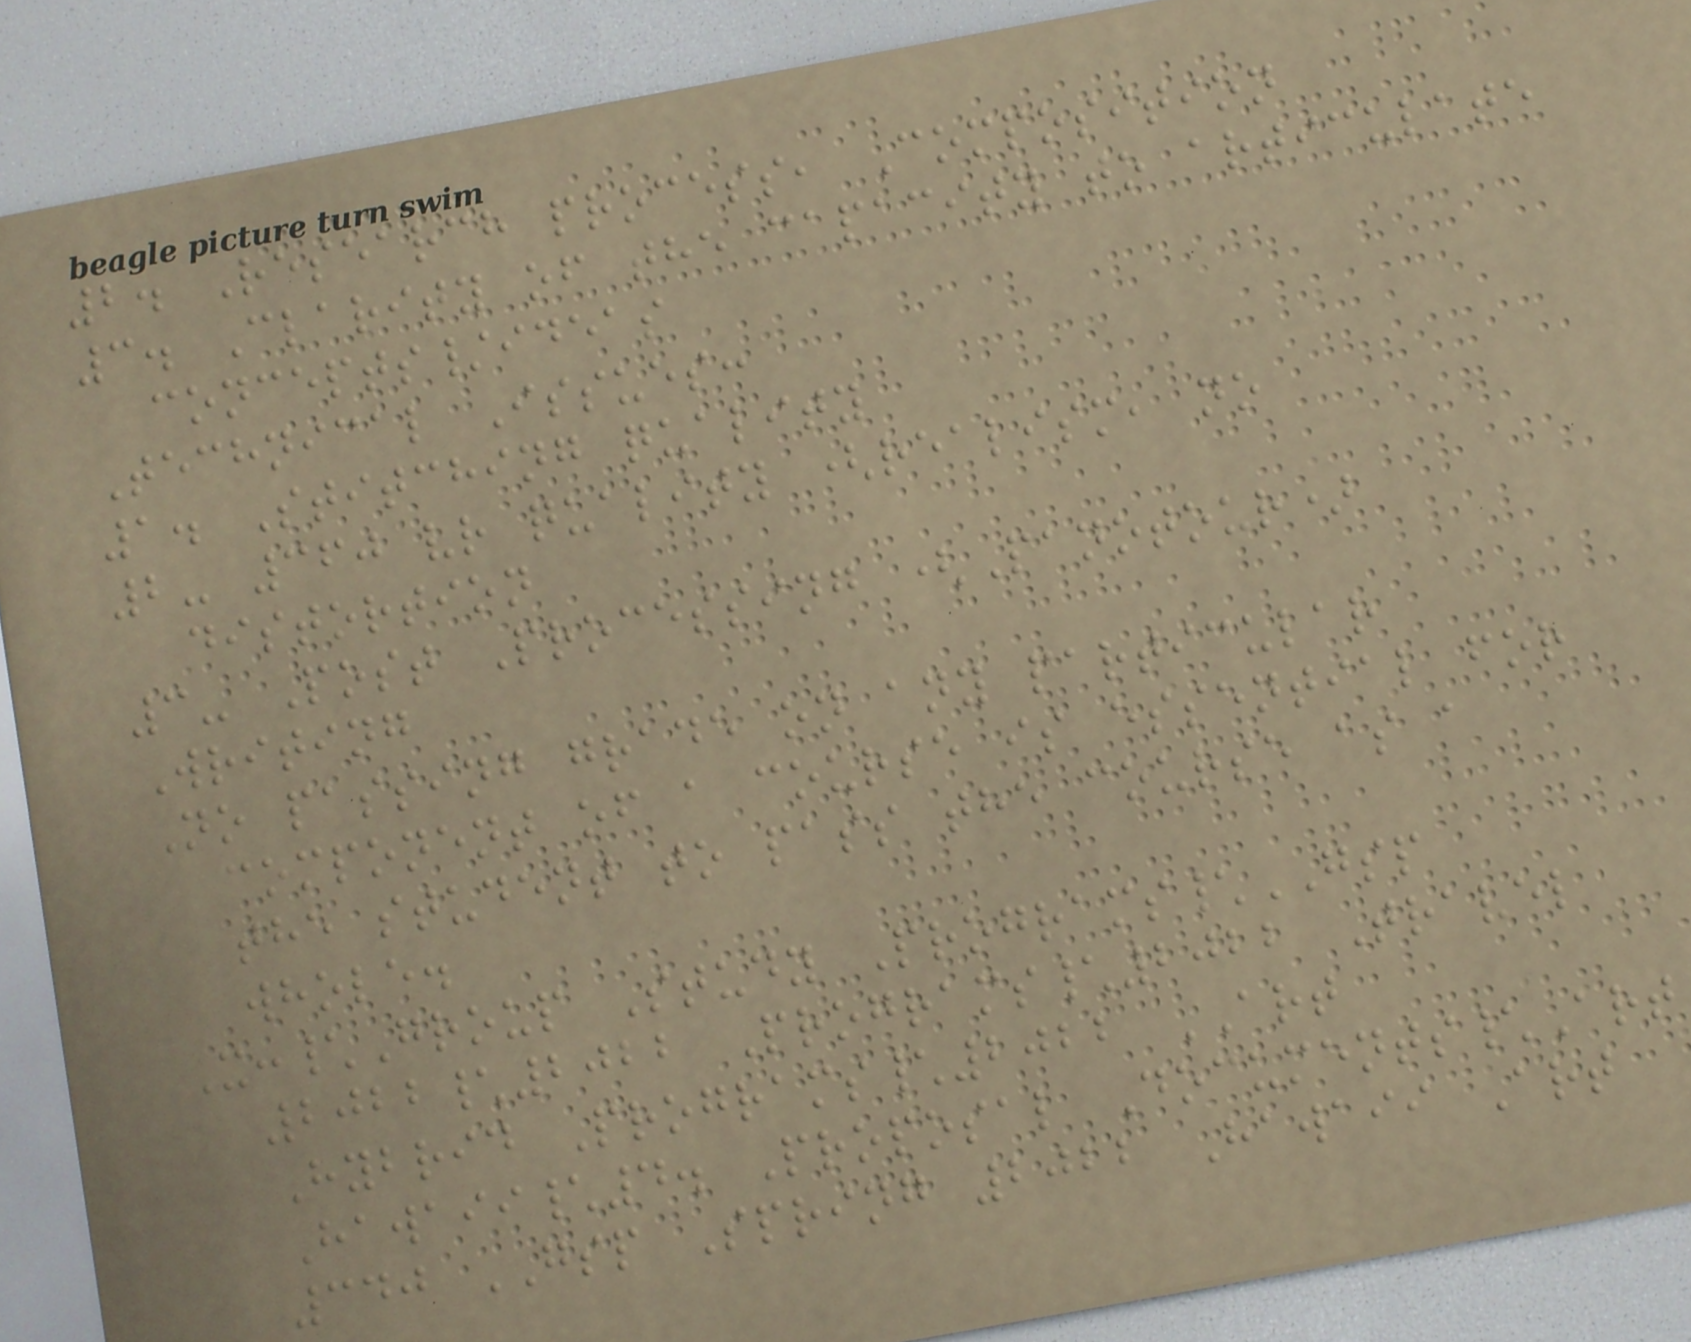2. Research process, Composition
3. Clarity of the capacity to articulate
concepts/ideas
Technical Issues:
1. Stitching quality
2- 360 vr quality (realism, no
distortion
3- Post Processing (Panotour)
Writing
No passing grade on any particular
component of a course is essential for
the student to pass the course as a
whole.
X:\Group Study Programs\GSP
2022\2022 Programs\2022 Travel
Hybrid Programs\2022 ART
Hawaii\4. Proposal Documents\Art
340 GSP Spring 2022 Hawaii Art
